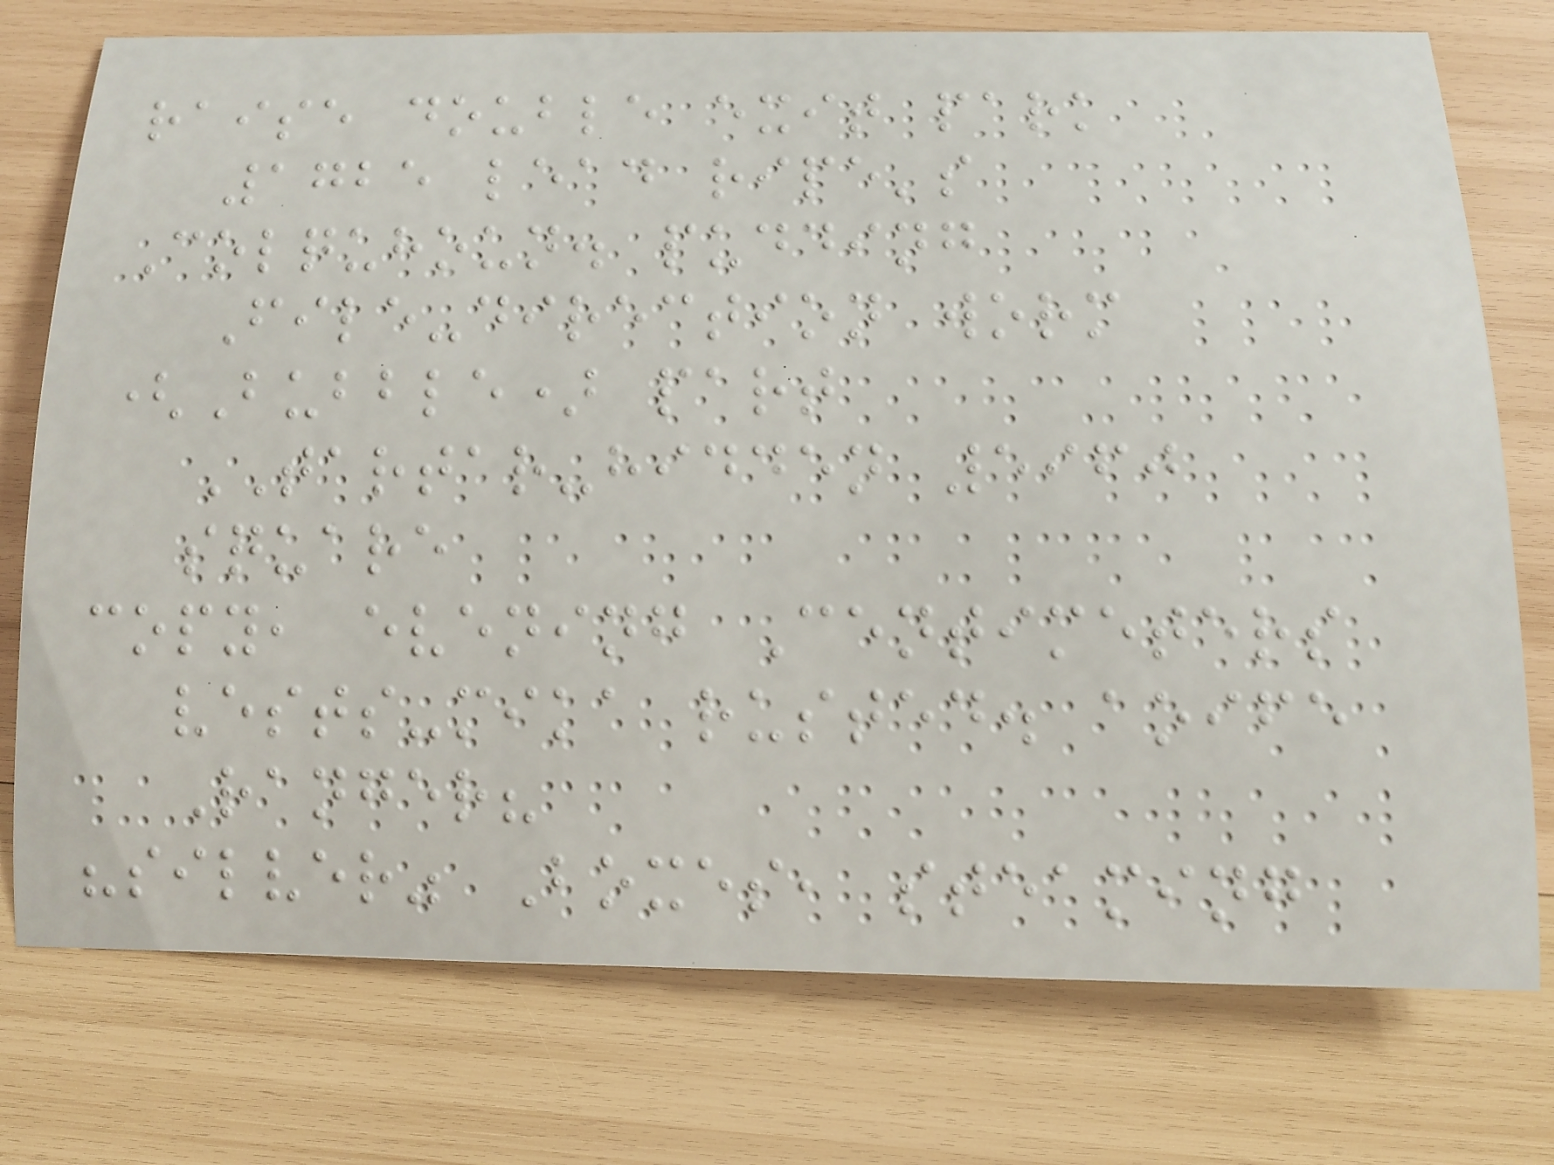raise double exit park
1725 lead ripe's
Colquhoun. pudding
File-direction worm
(Bubble) part
TARTAR-hidden 5960
square
copy, evening Centimeters
vests-mika rusted. aoife
Ranger?
"silver" Boxes, steaming
